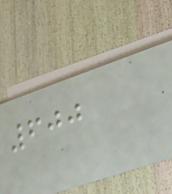600
